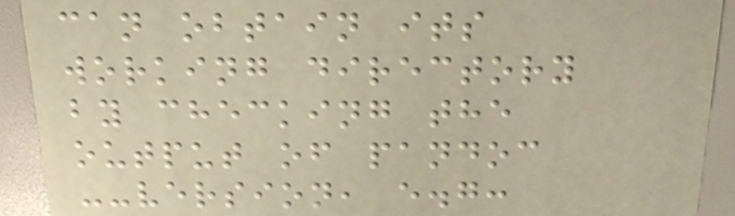can obtain its
working directory
by checking the
output of pandoc
--version, e.g:
